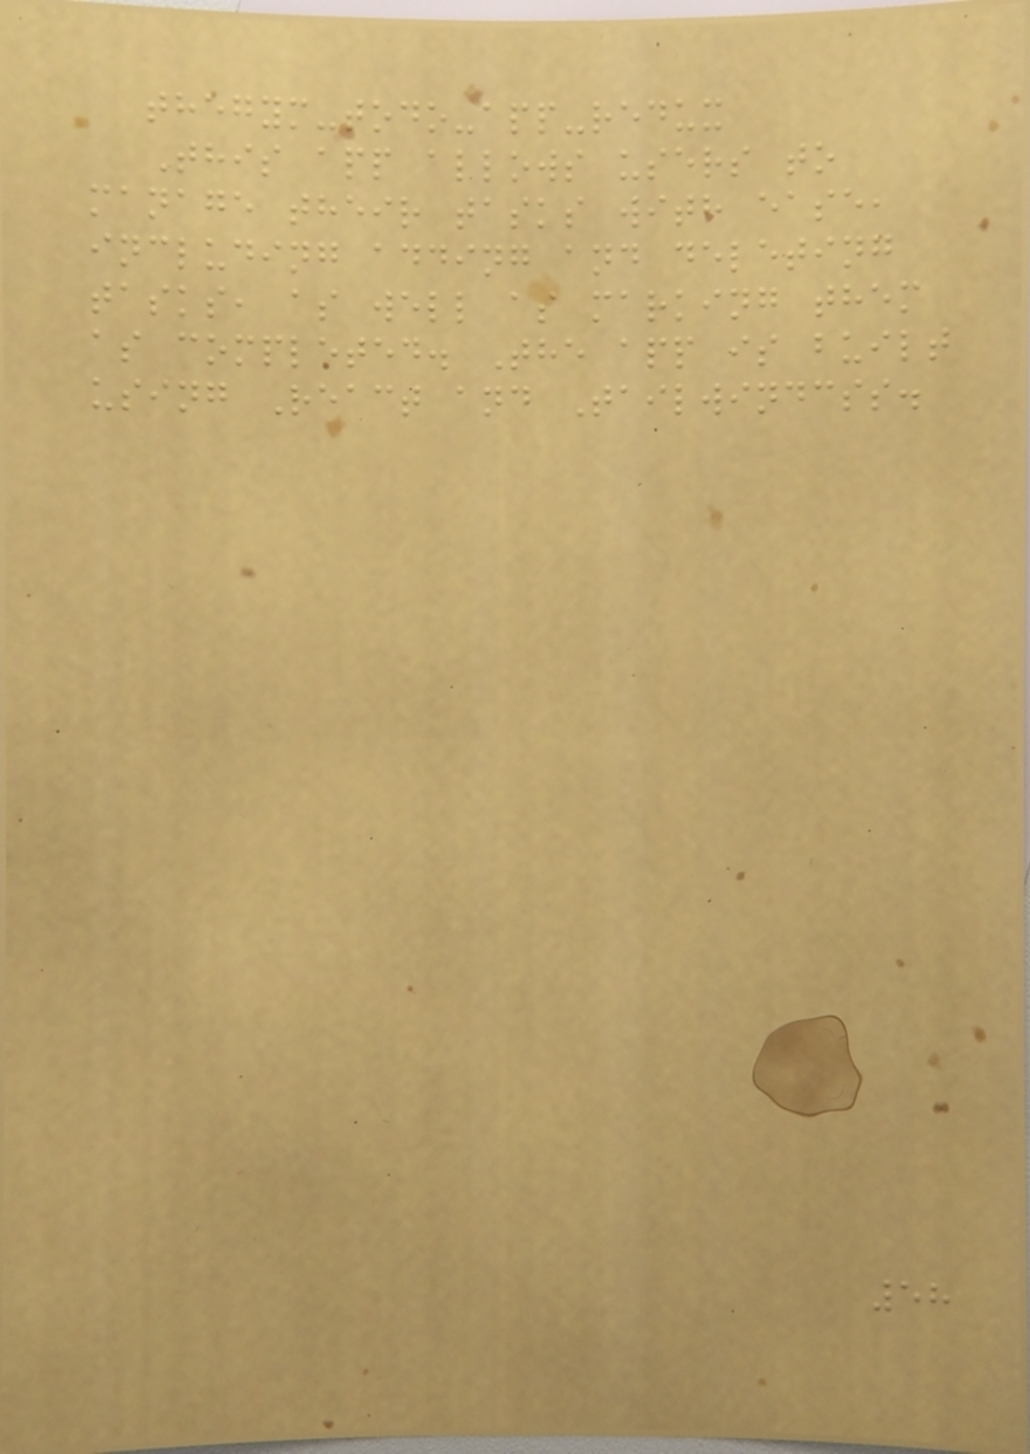thegym-todo-app-redux
This app allows users to
manage their tasks with ease,
including adding and deleting
tasks, as well as marking them
as completed. The app is built
using React and Tailwindcss.
58
